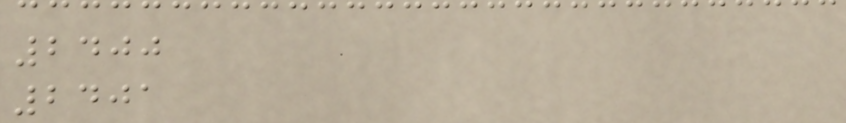2400
2401
